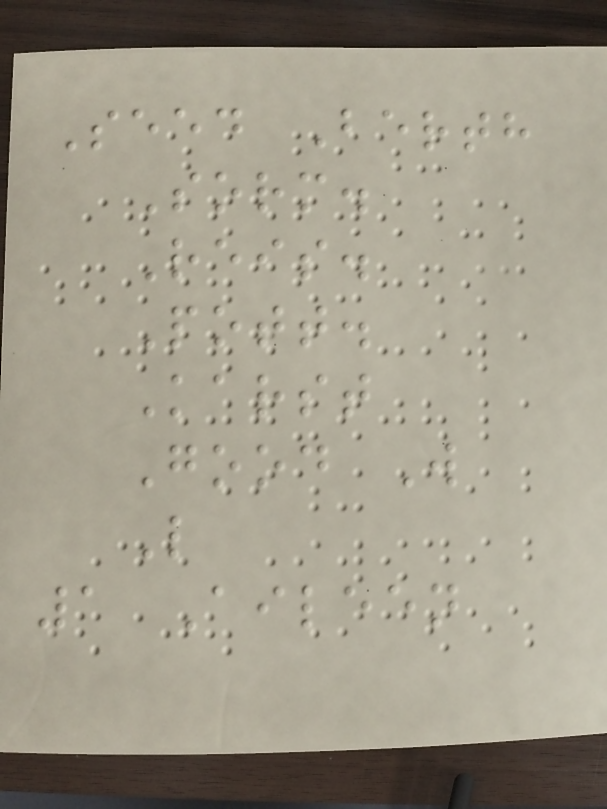Seed Berth
Sorm.
Reis.
Pott.
Karst
Good W
L
1 Aileen
